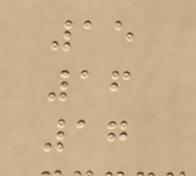15
16
17
